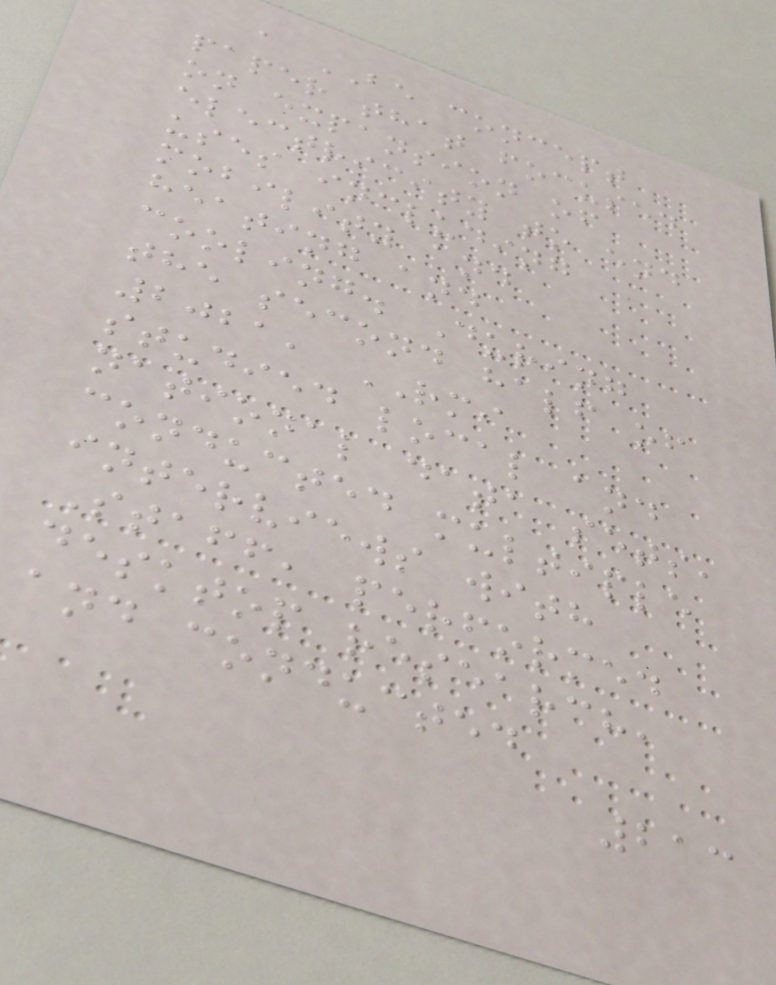a BE concept
paper that focused
on expansion of
electricity to end
uses including
mobility and
heating and
cooling. During
the second half of
2021, RMI
studied local and
national data sets,
conducted multiple
interviews with
Staff, performed
desktop research,
and conducted
213
